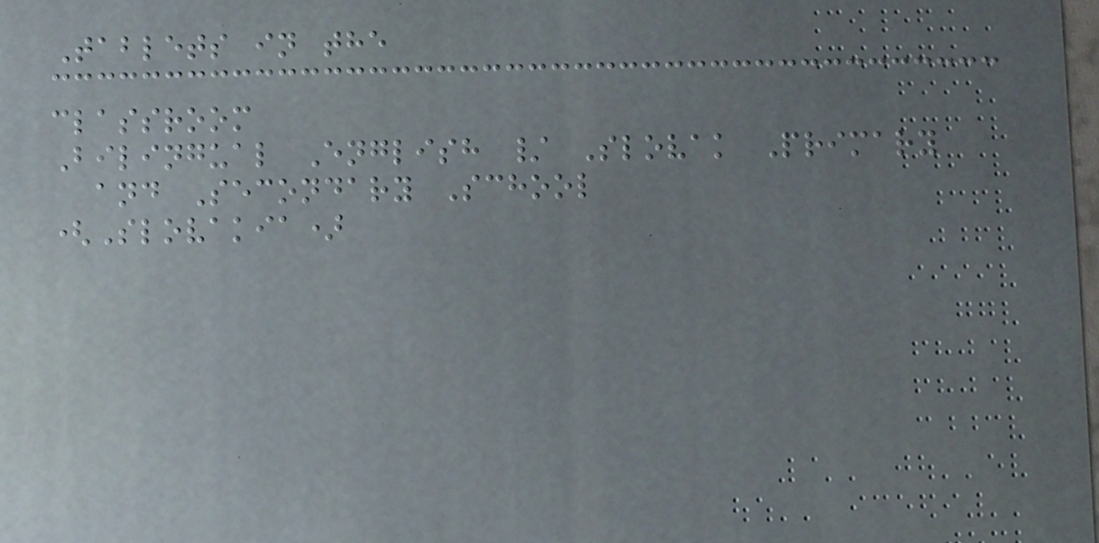Tablets in the
classroom
Bilingual English / Slovak Primary
and Secondary School
(Slovakia)
